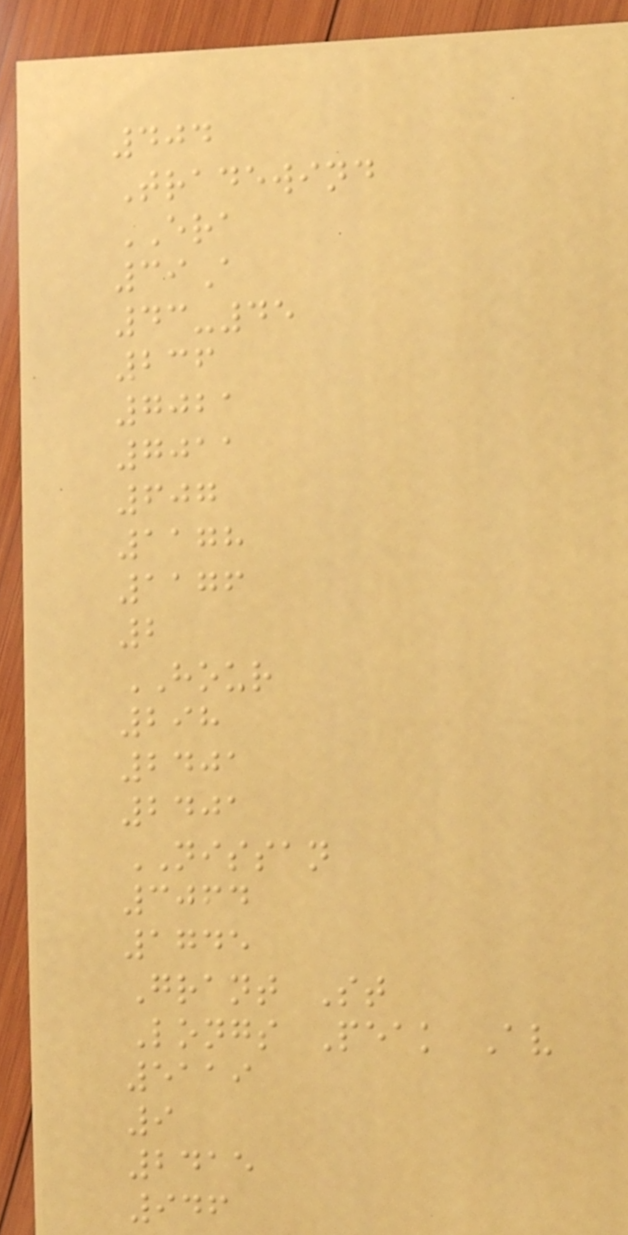404
Tradewind
ERA
39A
43-45
236
7021
7011
607
1178
1176
2
HOUR
298
2401
2401
NISSAN
3064
1745
Grant St
Longs Peak Av
5119
9
2415
946
